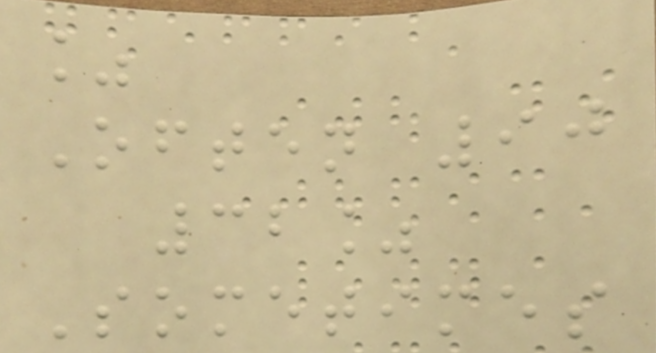%
Often 90
32%
Sometimes
